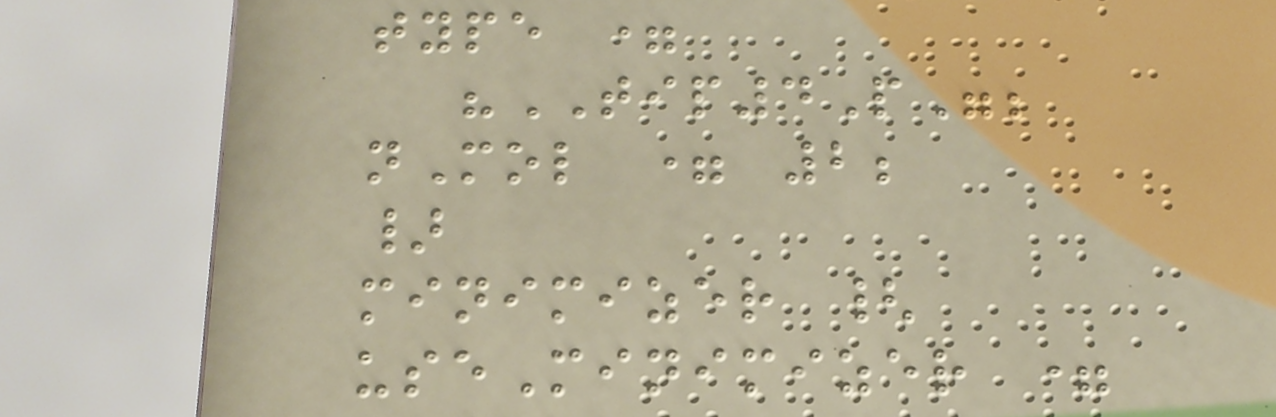type =
"TIP4P";
nMol = 2;
}
minimizer {
useMinimizer =
